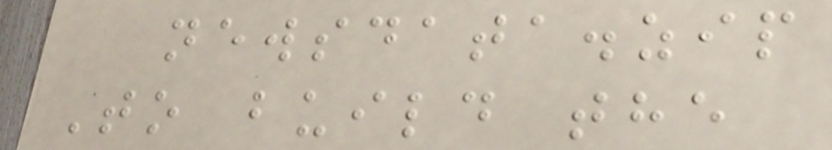newsdata.zip
To build the
